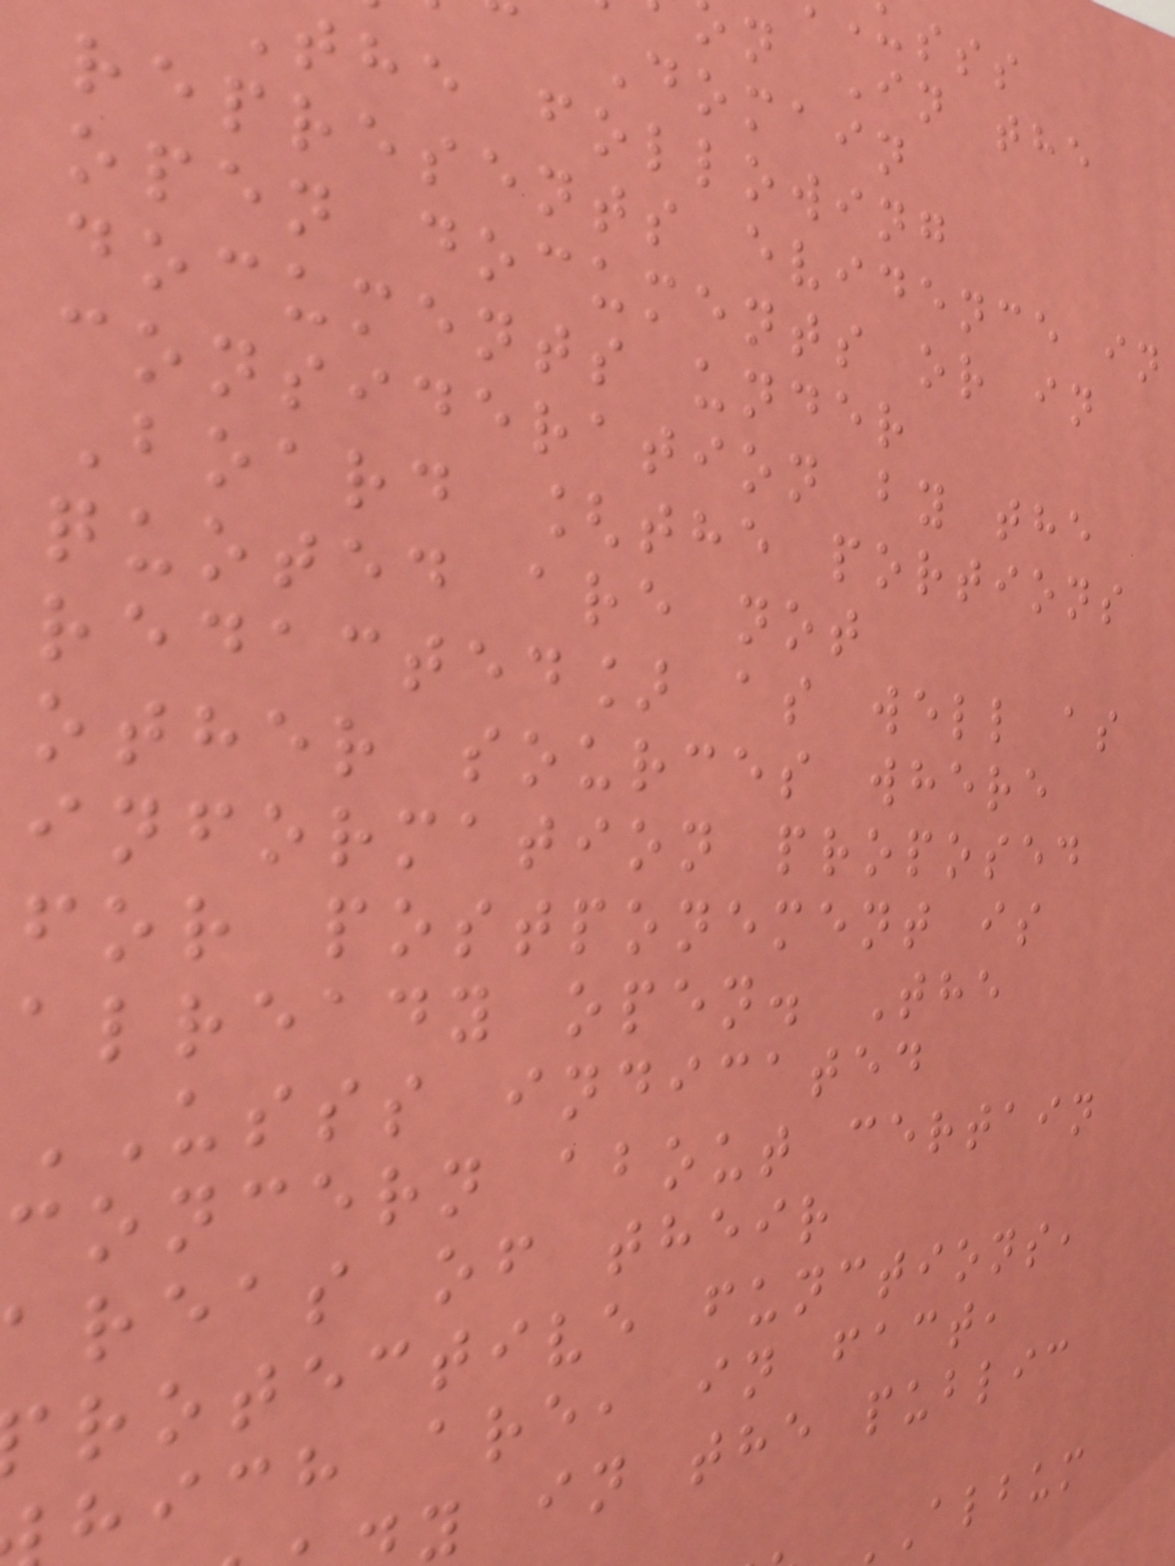usss
n In the
Domain
the following
represents evidence in
open documents or in
documents under
consideration by the
Board [the portions
quoted are not
redacted] as well as
other sources where
information proposed
for postponement is
already open. The
USSS indicated
concern about certain
areas of their
rotective functions,
hich are, in fact,
y in the public
album
